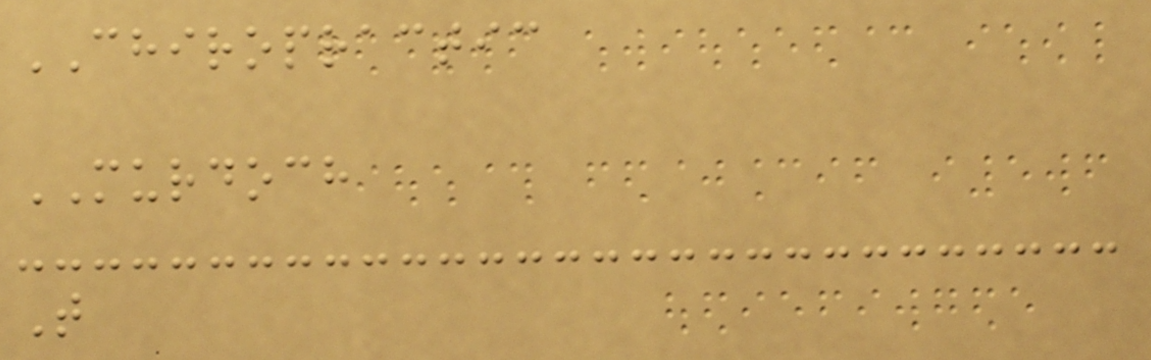CHIROPRACTIC
MURDOCH
T
